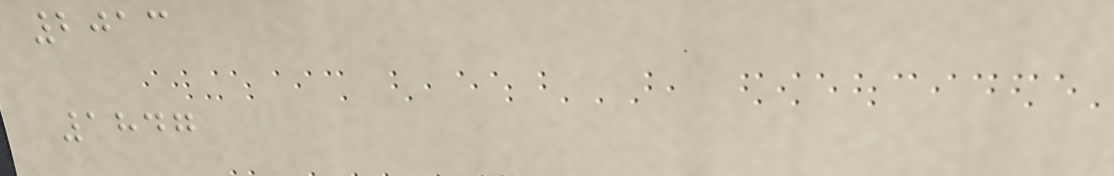2013
1847
